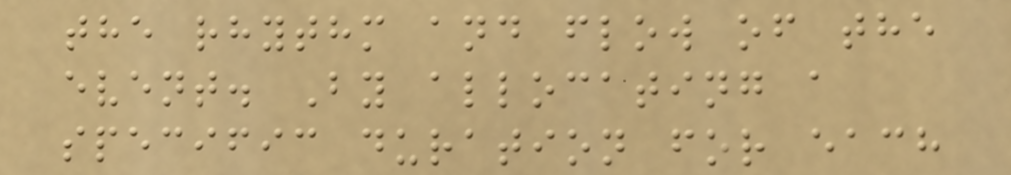the rhythm and flow of the
event. By allocating a
specific duration for each
